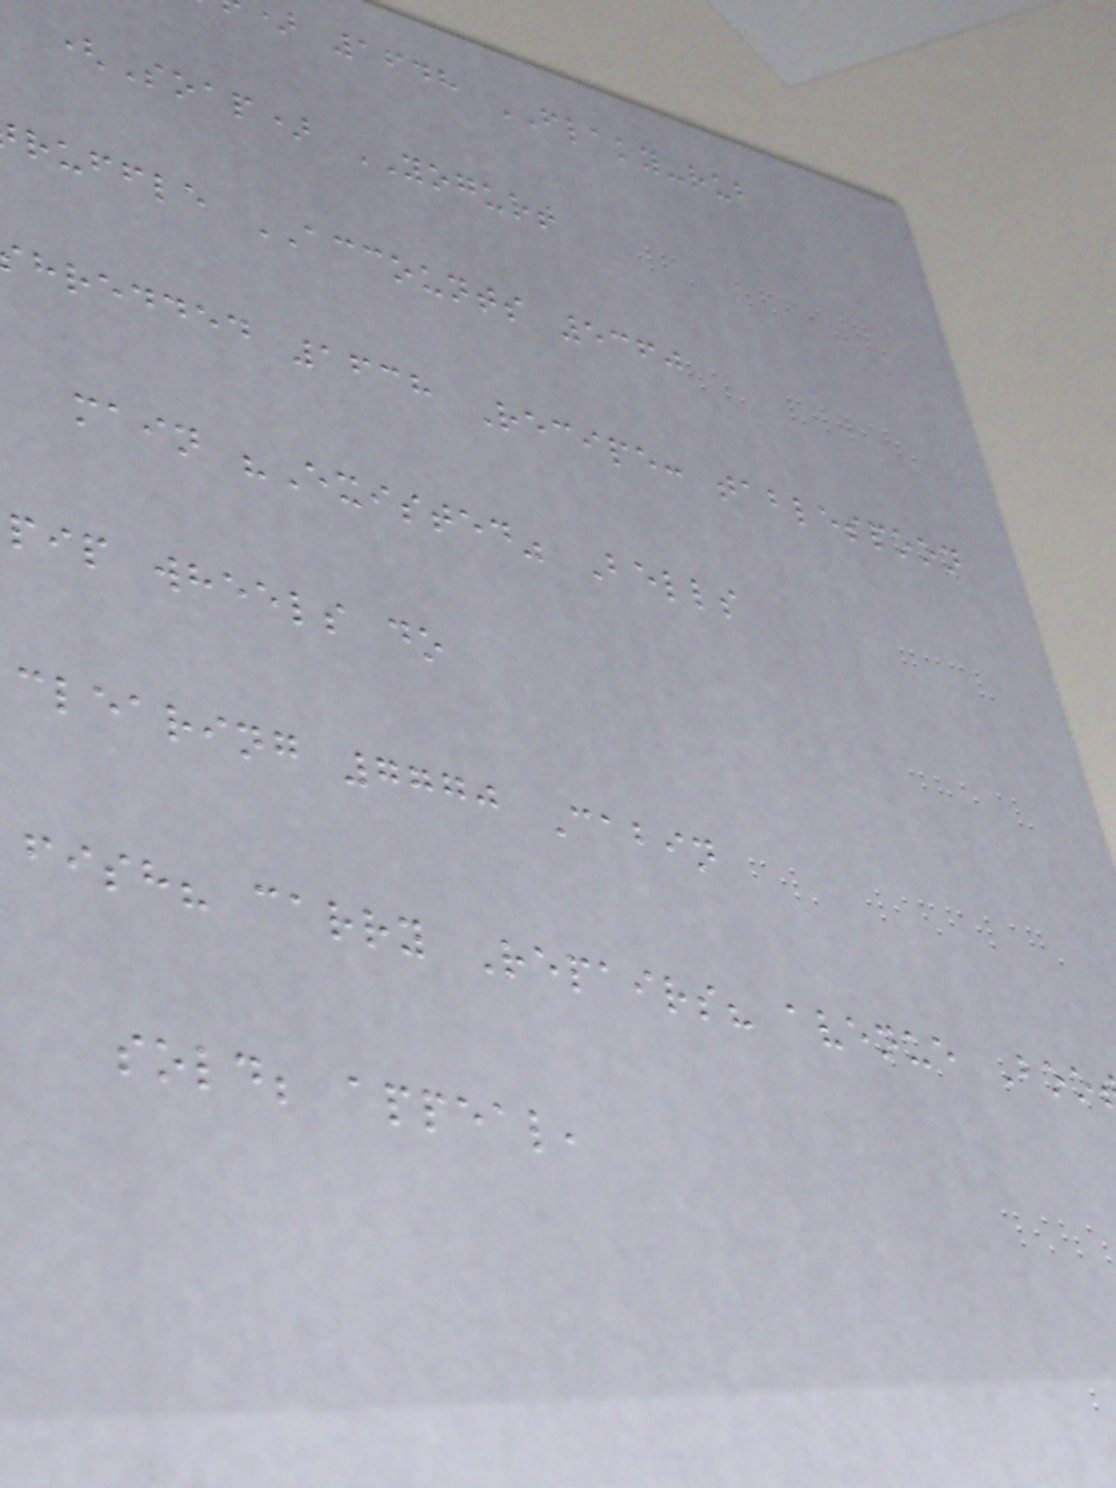1648 FLAKY-rub
(Soap) YOGURT
ruffle ACCOUNTS 5360
hredded 1638 Recipe: tablespoon
main "Existed" Bells
pip wheels do
clearing 7770 Cabin
fish? carry Repairs? avenue Boo
sold; appeal,
